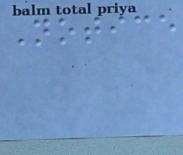Notice
